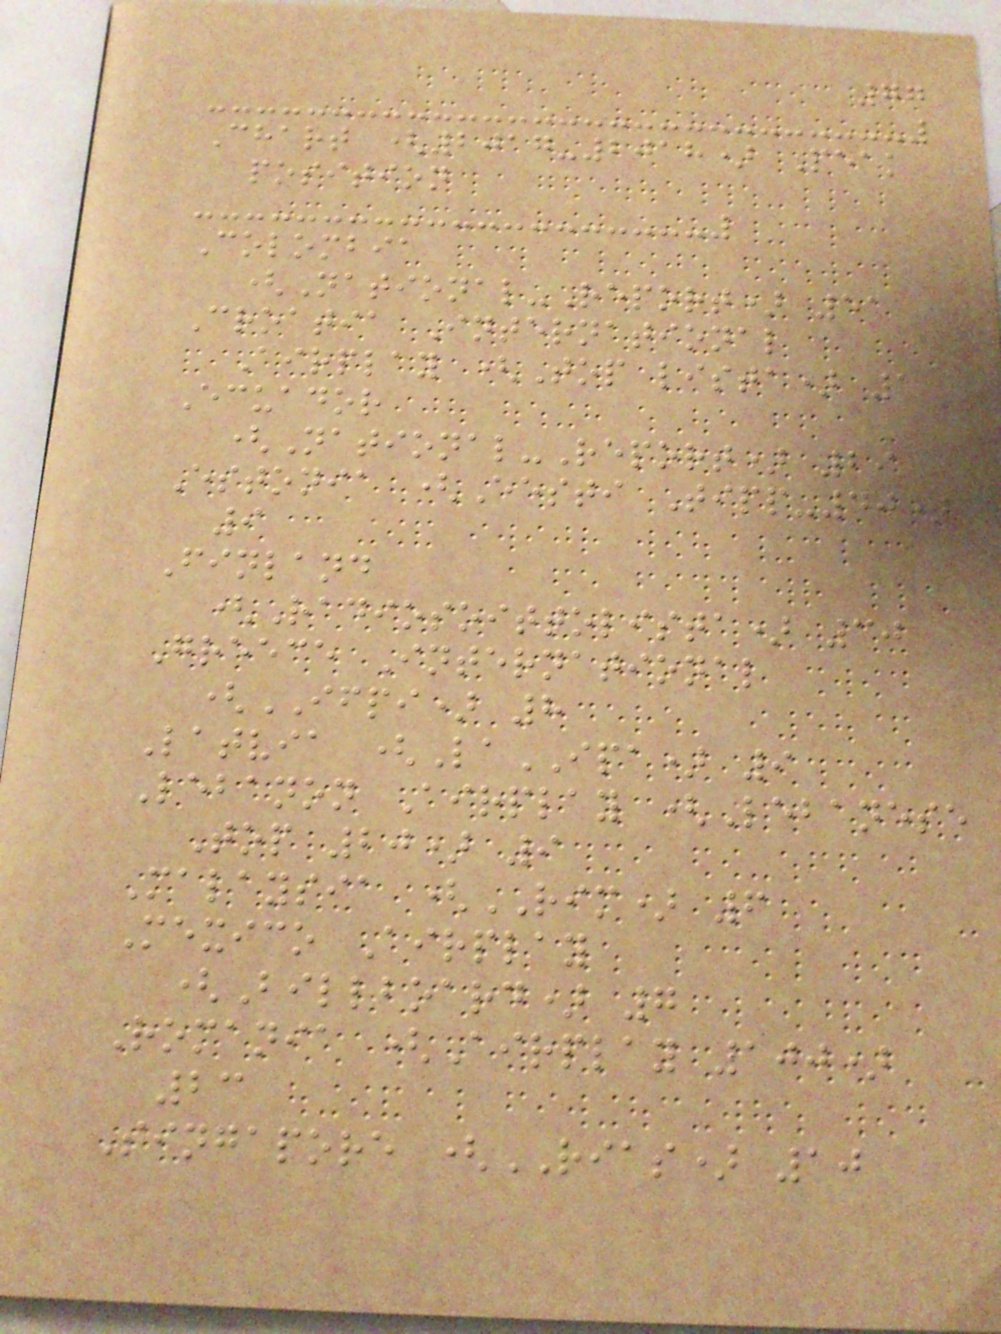77
Chart (2017-2018) Peak
position
Colombia
(National-Report) 51
Croatia International
Airplay (Top lista) 1
Ecuador
(National-Report) 29
Estonia (Eesti Tipp-40)
9
Finland
(Radiosoittolista) 30
Greece International
(IFPI) 8
Latvia (LaIPA) 9
Lebanon Airplay (Lebanese
Top 20) 9
Malaysia (RIM) 6
Mexico Airplay
(Billboard) 7
Romania (Airplay 100)
23
Singapore (RIAS) 10
